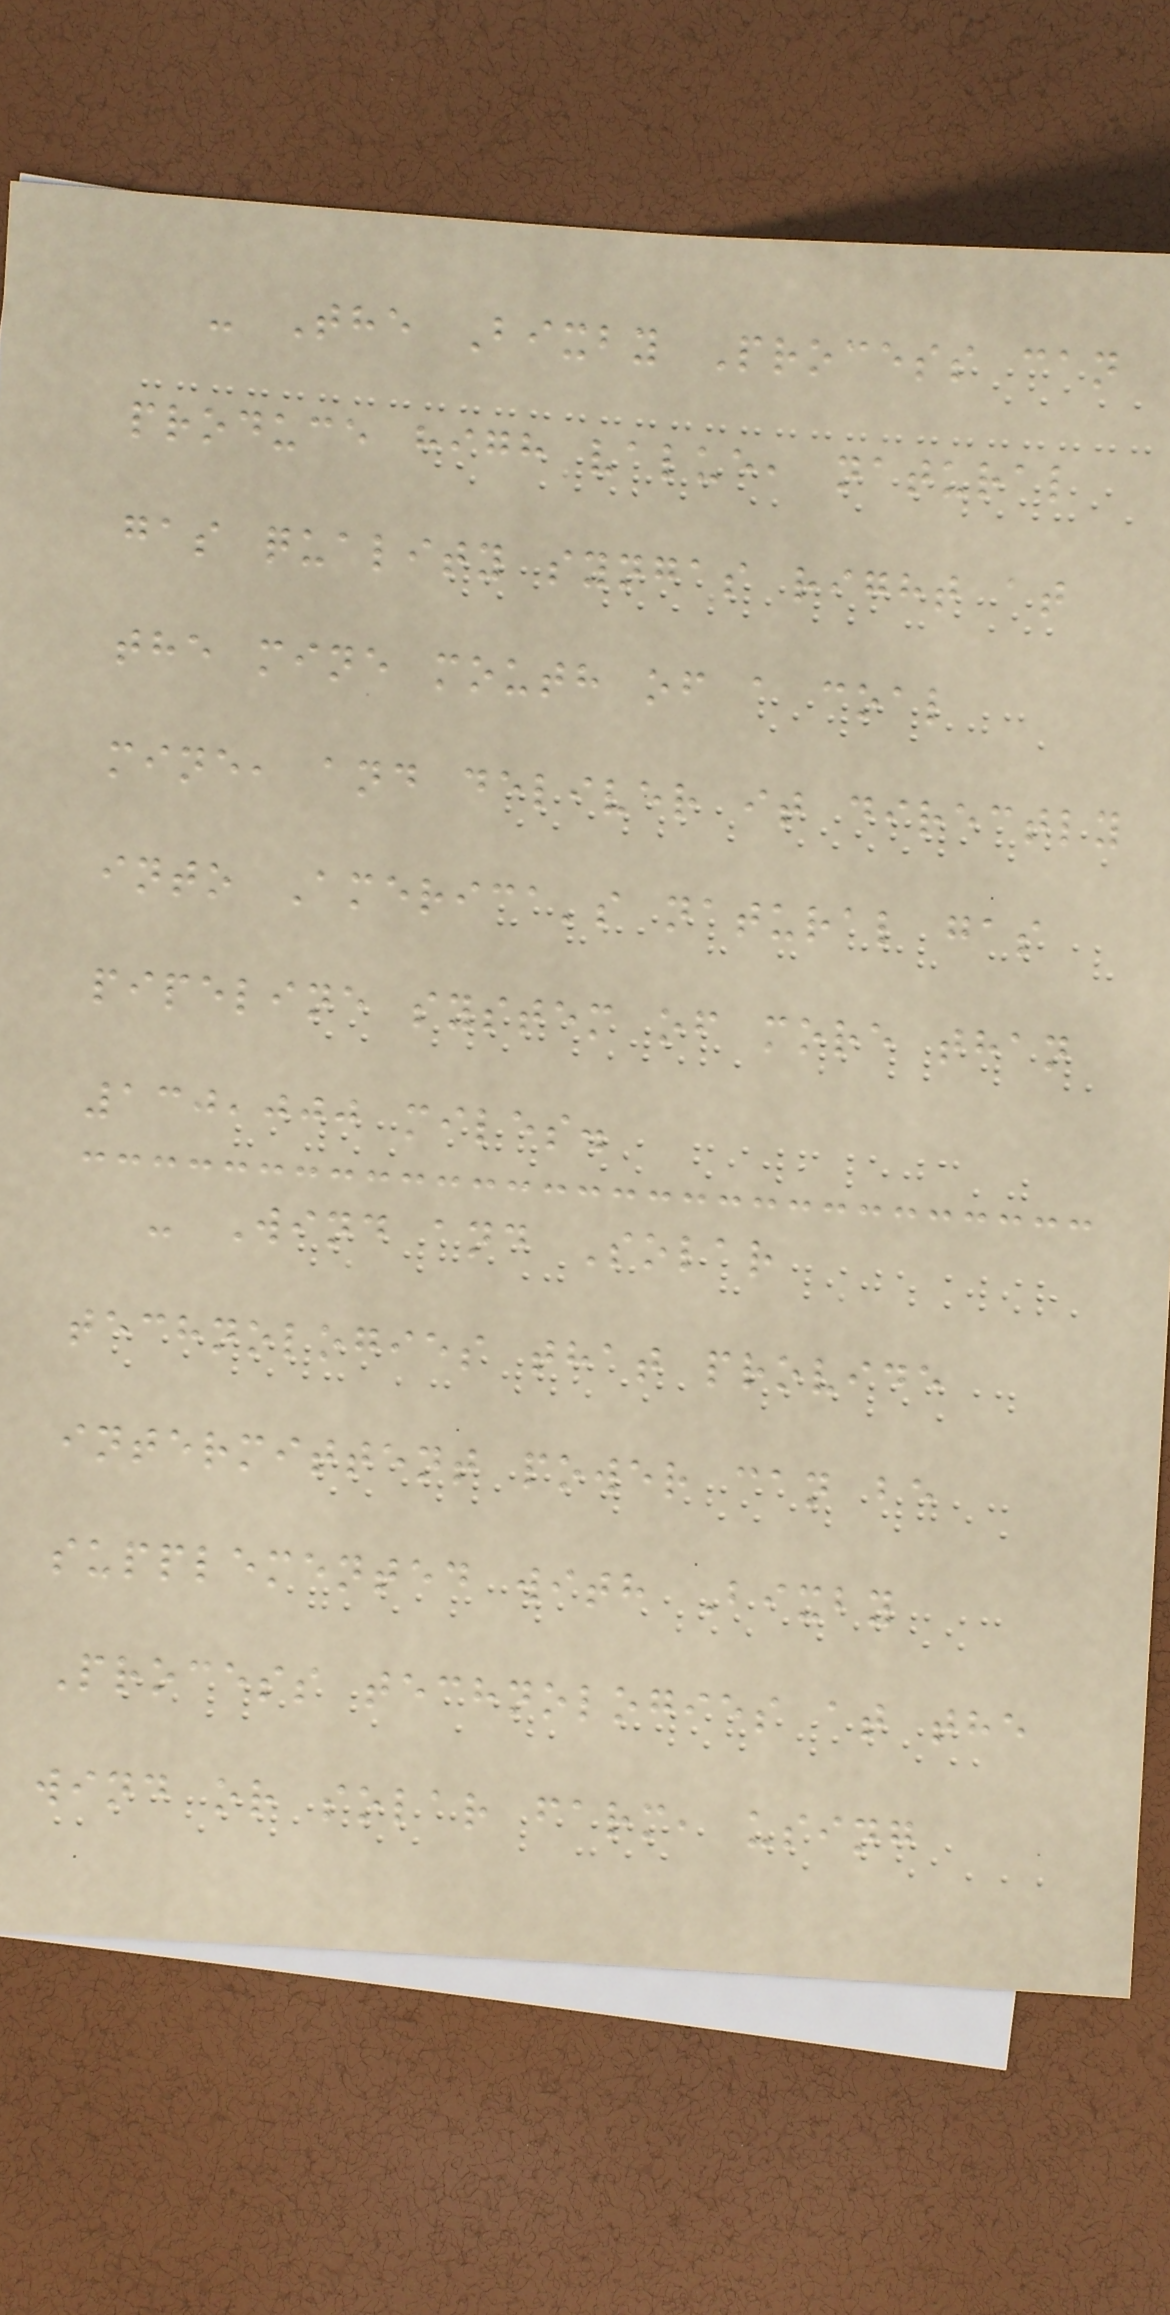- The Bixby Process can
produce high value, natural
gas quality syngas right at
the mine mouth of a coal
mine, and deliver it directly
into America's natural gas
pipeline system of more than
130,000 miles.
- Wind and Solar
technologies that provide
intermittent power can be
supplemented with Bixby
Process technologies at the
wind or solar farm, using
